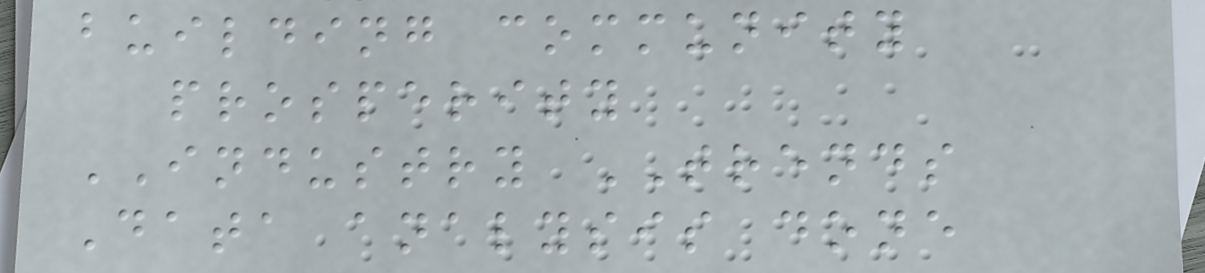building community
prosperity
INDUSTRY TRENDS
Data analysis done
